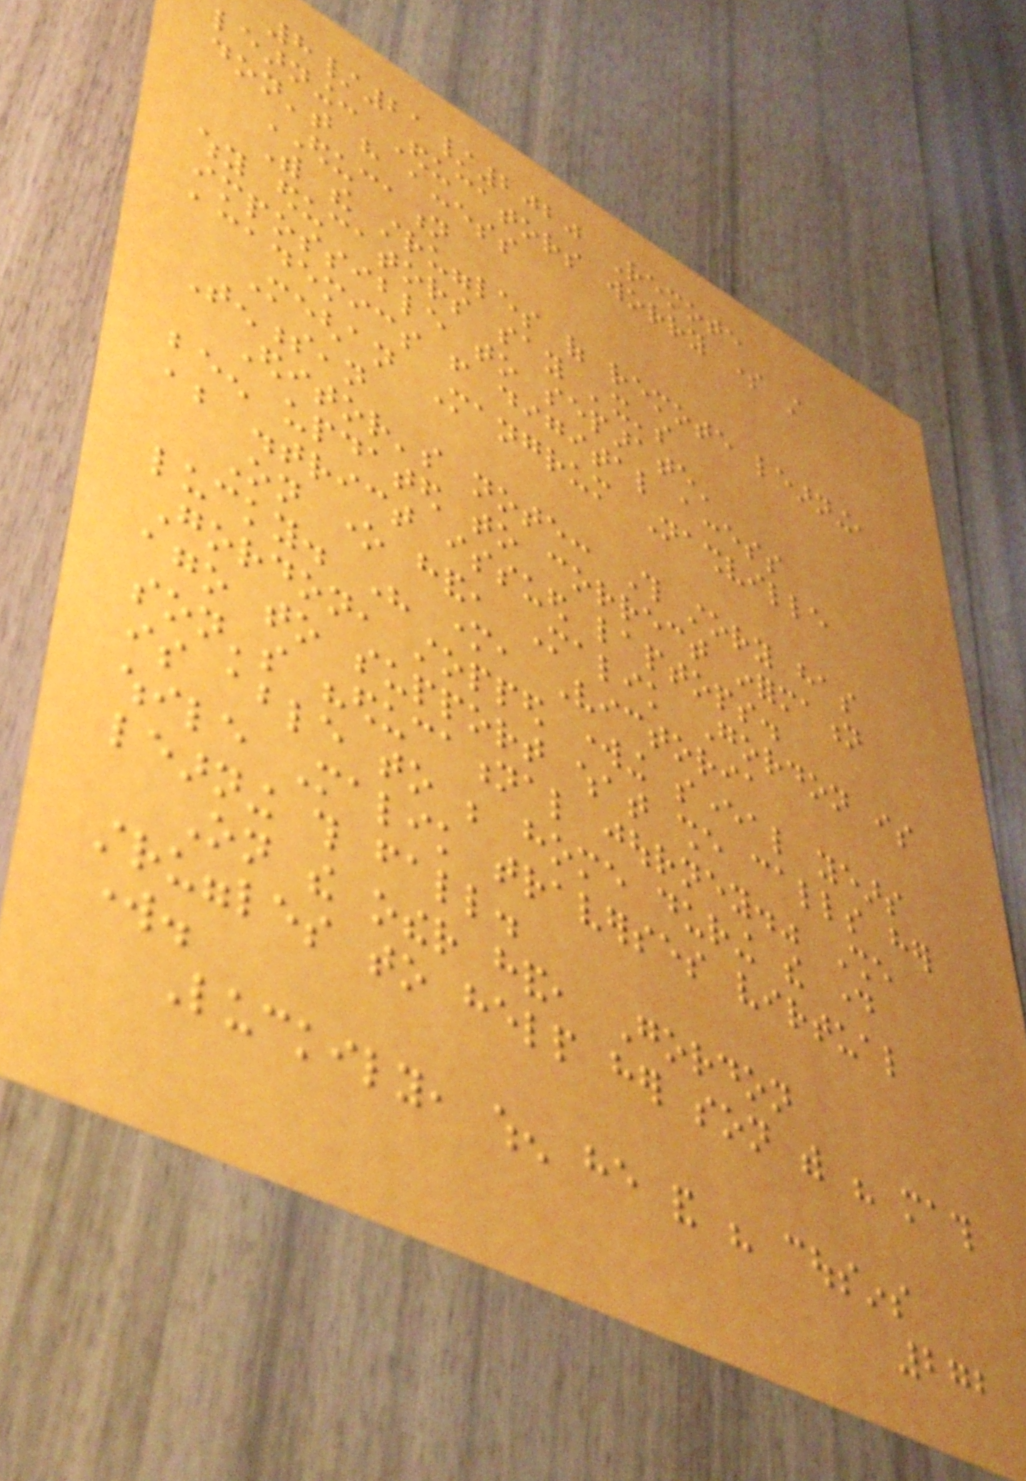8/21/2020 Remote
learning: Educators worry some still
don't have access
EDUCATION
With the struggles of remote learning,
why educators say 'it's
impossible to separate'
academics from digital access
Meghan Mangrum Nashville
Tennessean
Editor's note: This story has
been updated to correct information
about district issued laptops.
On one hand, Malik Gordon is
lucky. His mother, Victoria
Gordon, stopped working several years
ago to support what she calls her
son's "educational journey." She
is able to be home during the day
while Malik traverses virtual
learning this fall.
On the other hand, Gordon
struggles to help her son with his math
work.
Luckily, when he and his cousins
272
